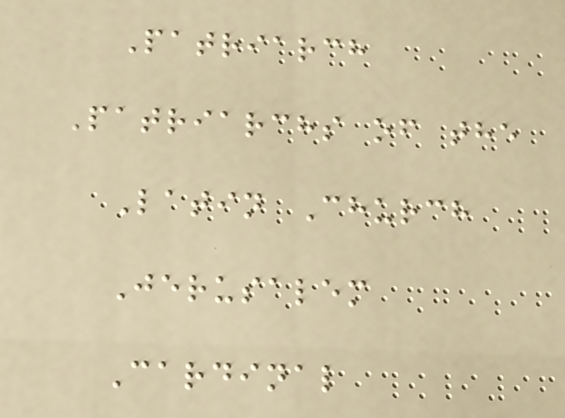Patriarch
Patriarchs of the
Latin Church
Jerusalem
Cardinal
